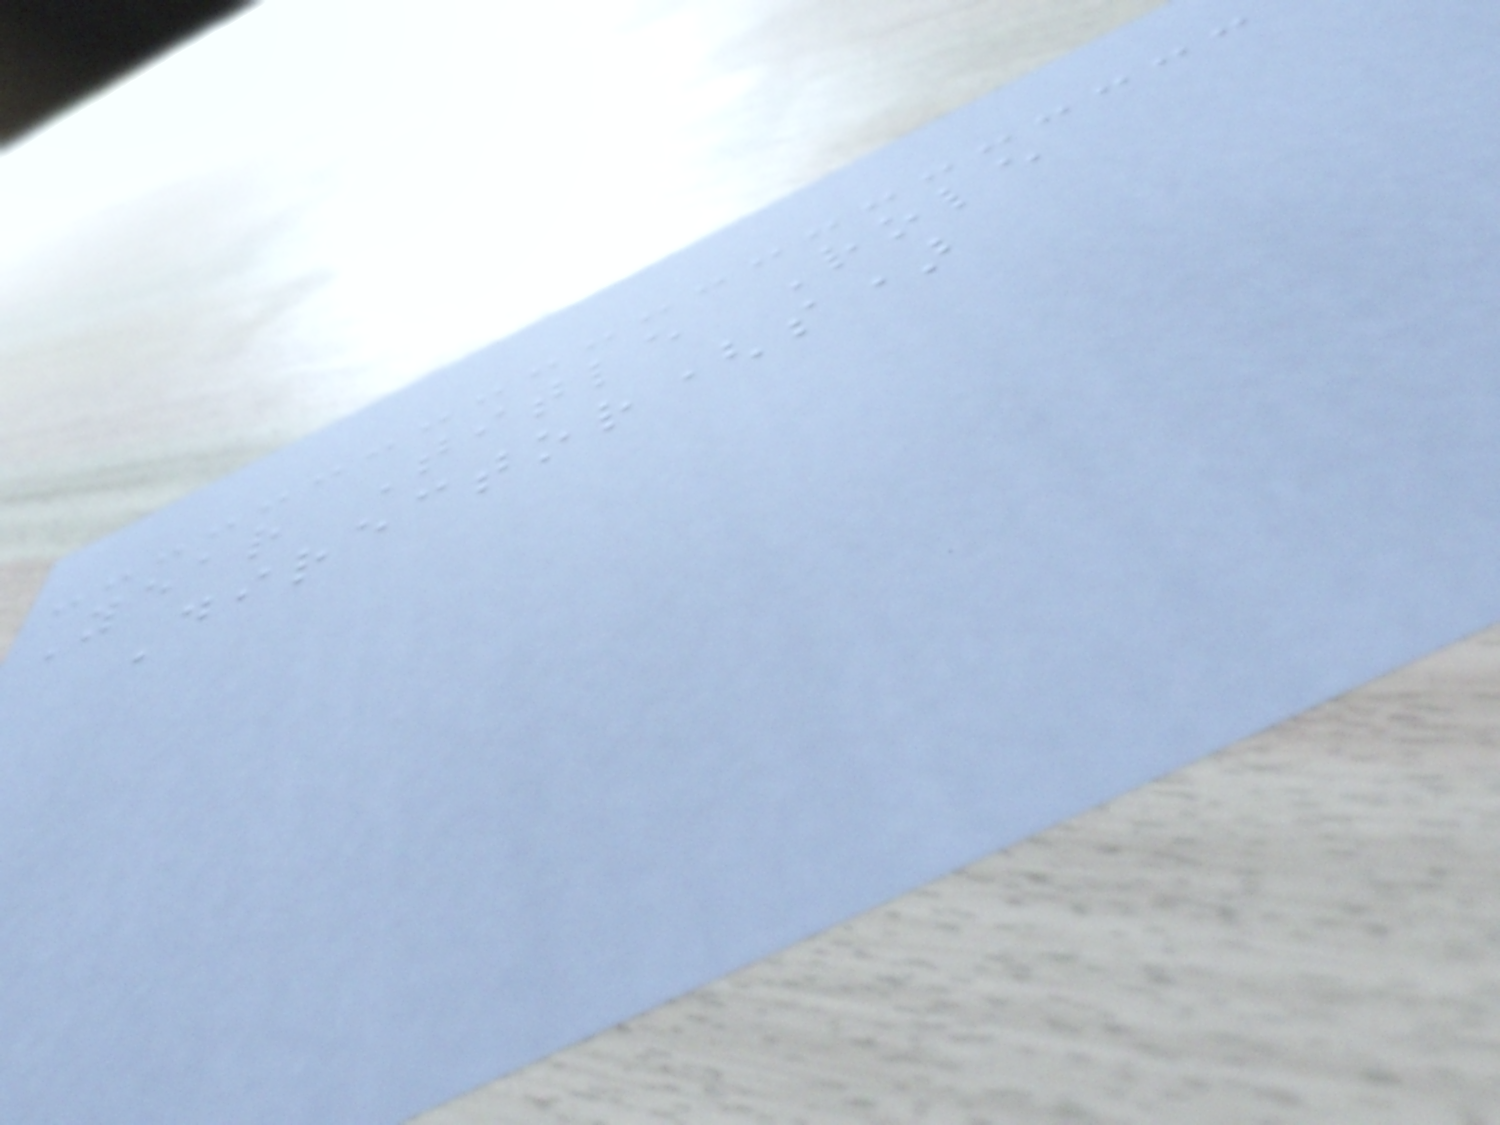Year Title Role
Director(s)
